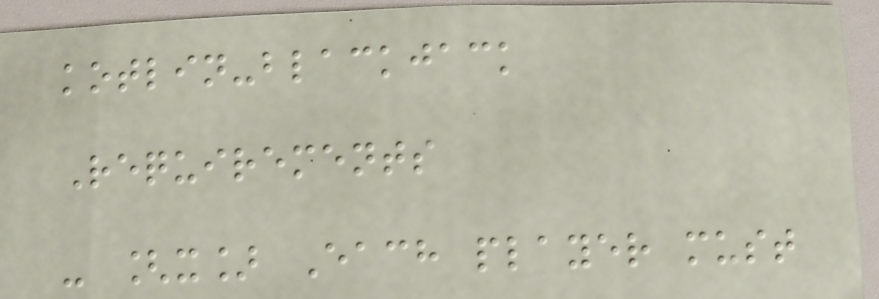kotlin-blackjack
Requirements
- [x] Each player must
